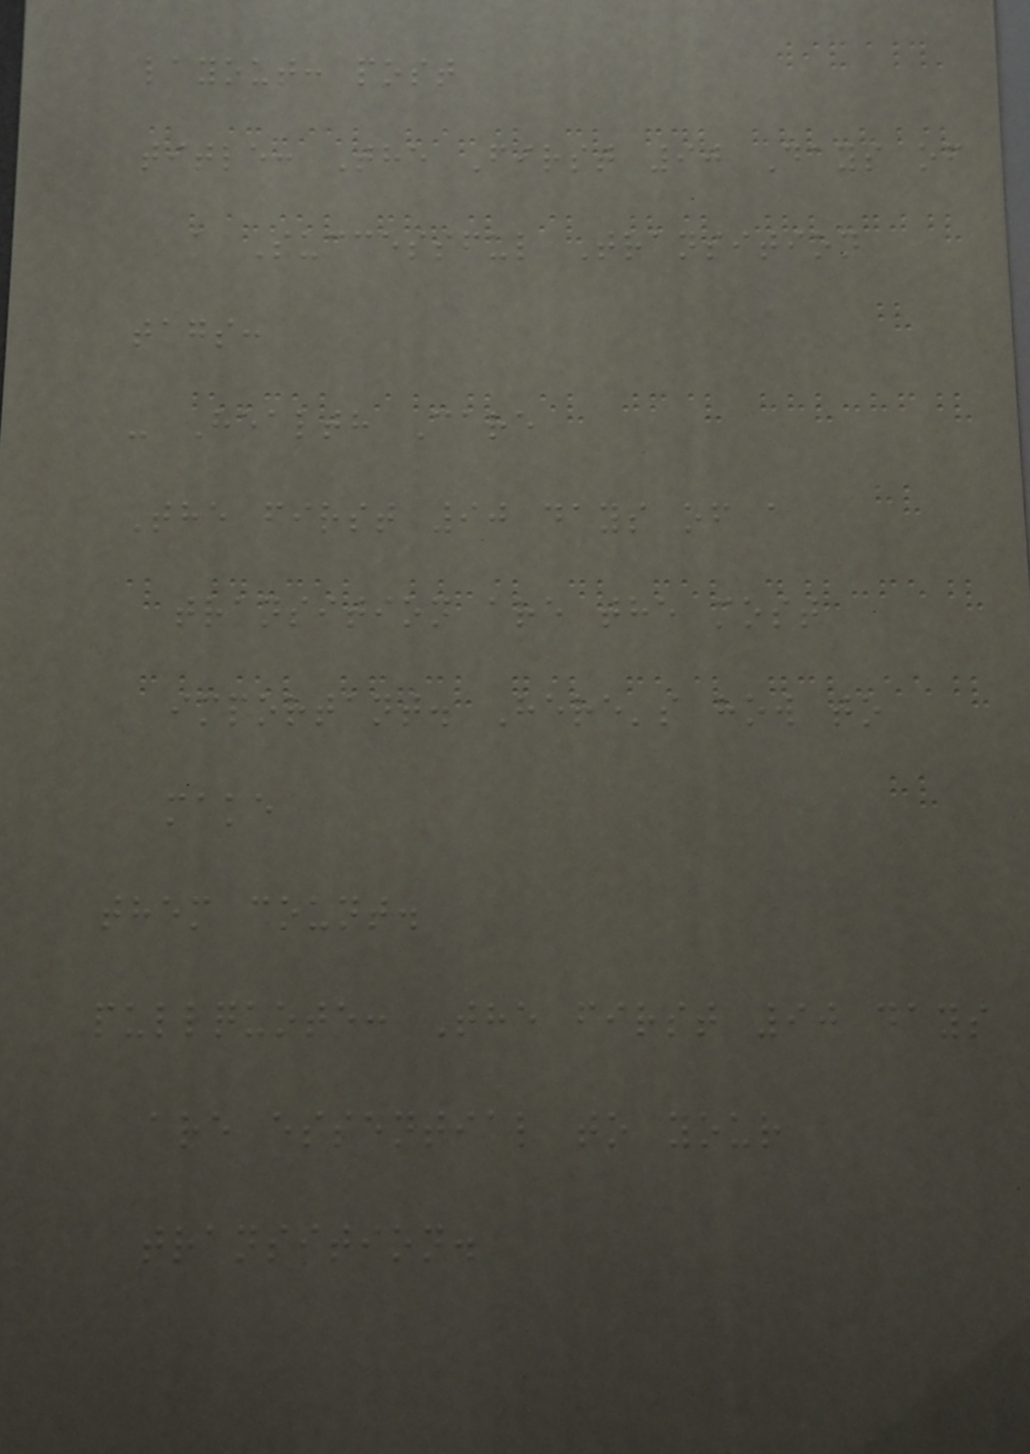layout: post
title: The First 90 Days of
a Successful Transition
tags:
- Health Care
The first 90 days of a
transition are the most
important. Here's how to
make
them count.
pullquote: The first 90 days
are essential to your
transition.
